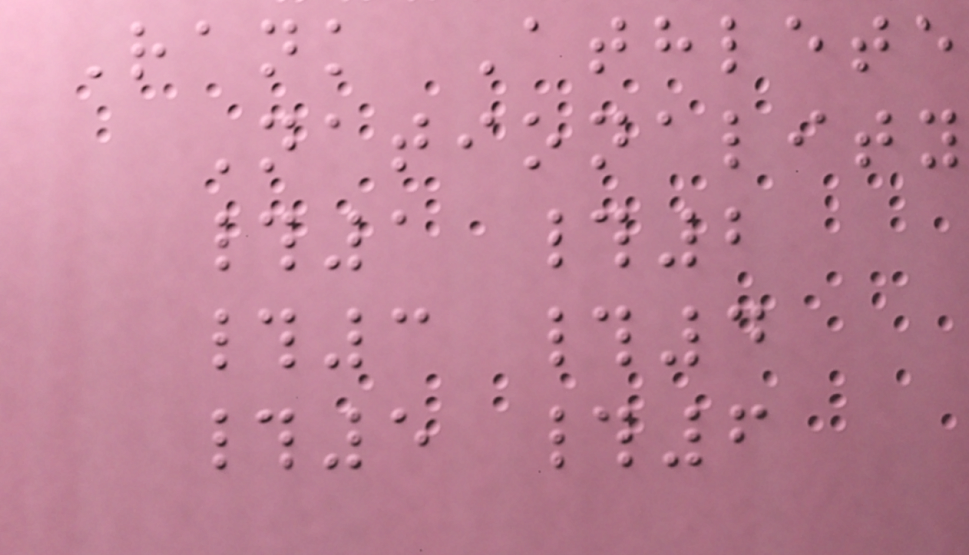Rank Athlete
Nationality
#1 #2
#3 #4
#5 #6
